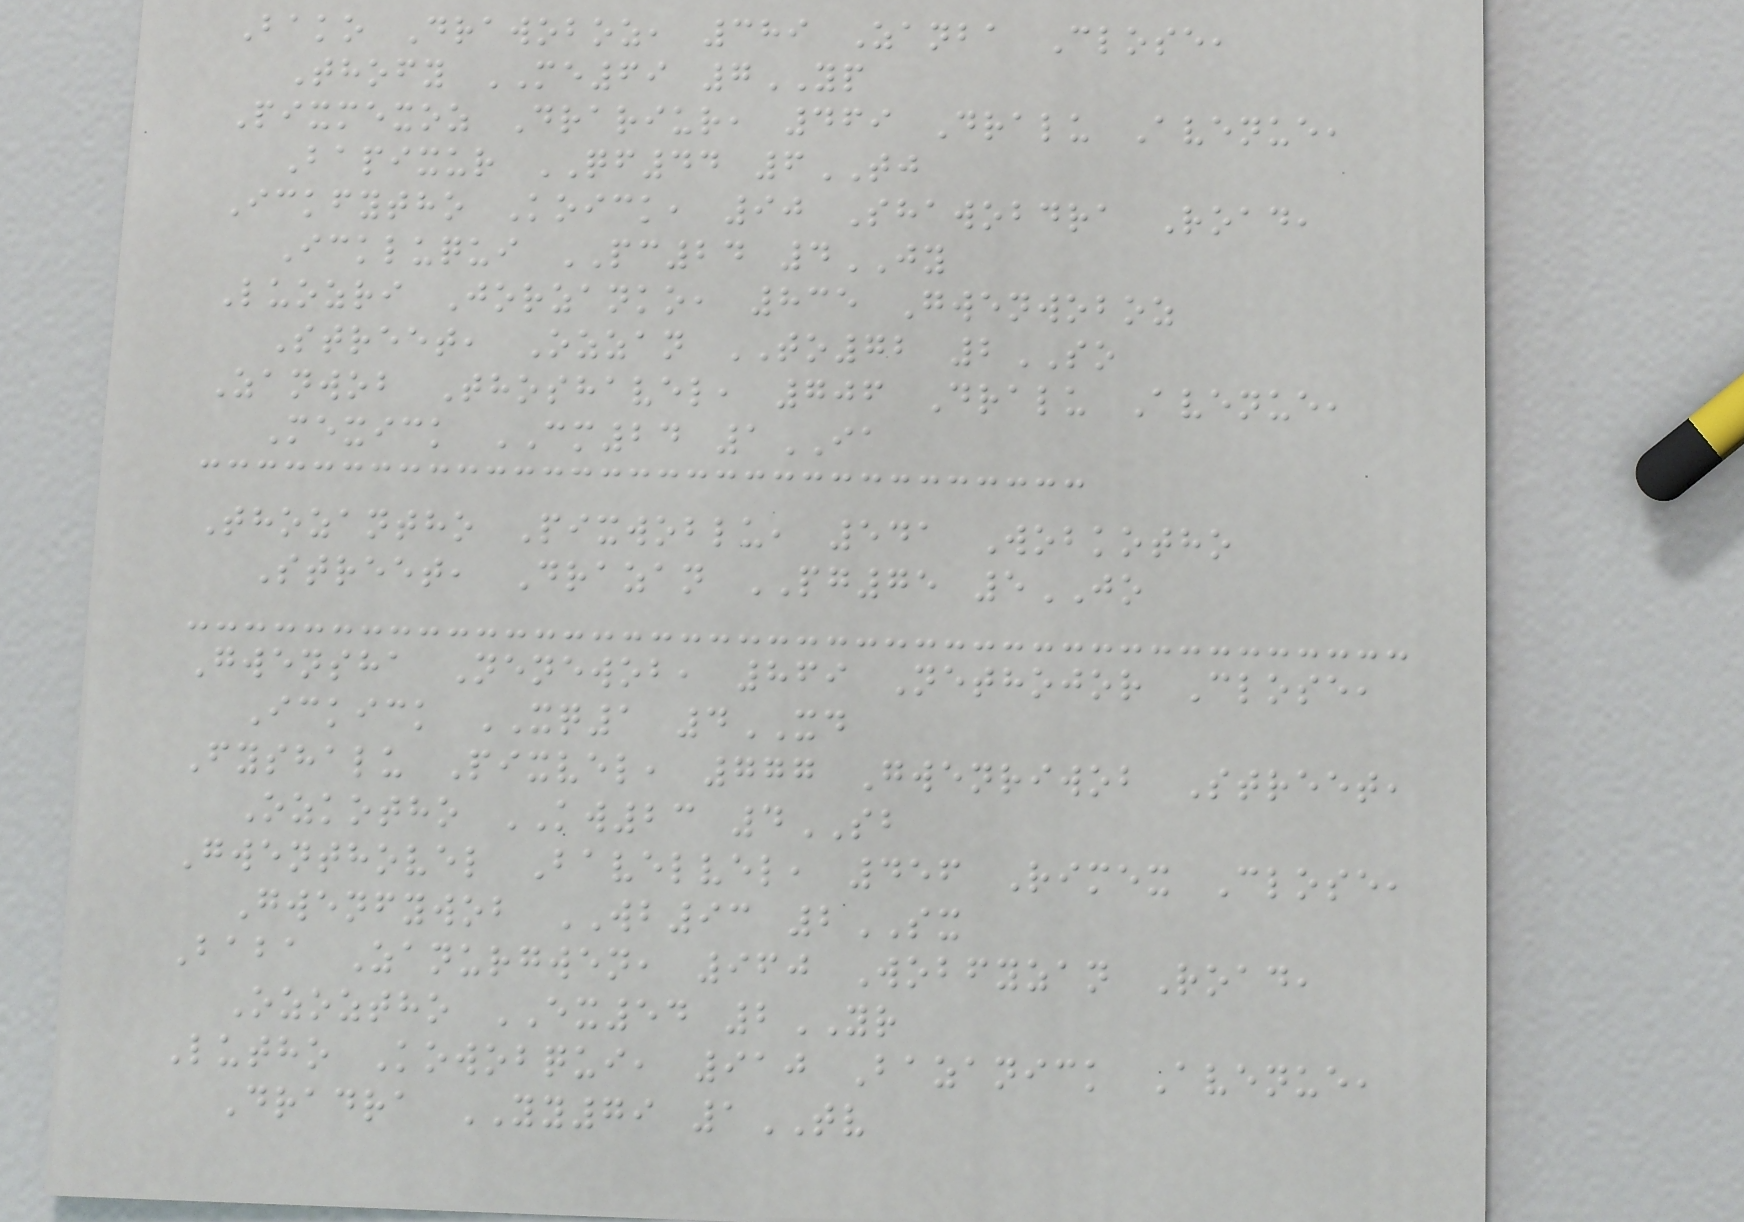Bako Drawoboz, 389 Zanba Close,
Thofy ME69 7YP
Pixmexoz Drariur, 469 Dralu Avenue,
Bapixur QF44 6TJ
Ickfytho Koick, 90 Shawobdra Road,
Ickluqui PC24 4JY
Luozri Jorzanko, 835 Gwenwoboz
Street, Ozzan TO72 2SO
Zanwob Thoshavel, 706 Dralu Avenue,
Mexick CM24 1IA
Thozantho Pixwoblu, 541 Wobkotho
Street, Drazan PG75 5JO
Gwensha Nenewob, 869 Nethojor Close,
Ickick XQ1 4XD
Fyshalu Pixvel, 777 Gwenriwob Street,
Ozkotho KW23 4SB
Gwenthovel Bavelvel, 456 Rimex Close,
Gwenfywob WB93 2SX
Baba Zanurgwen, 960 Wobfyzan Road,
Ozoztho EX54 2YR
Lutho Kowobqui, 910 Bazanick Avenue,
Dradra YY79 1TV
